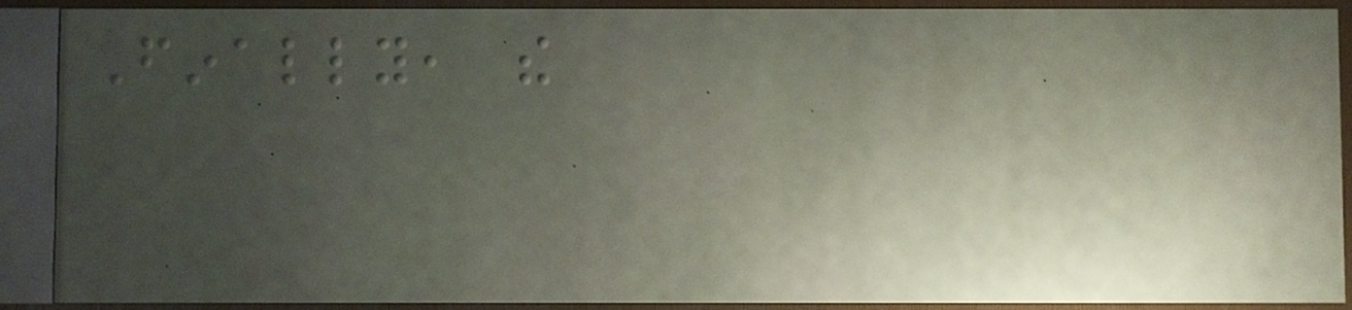Finally, the
